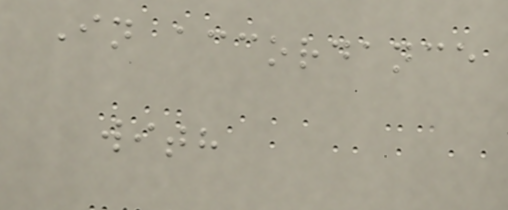In accordance
with
